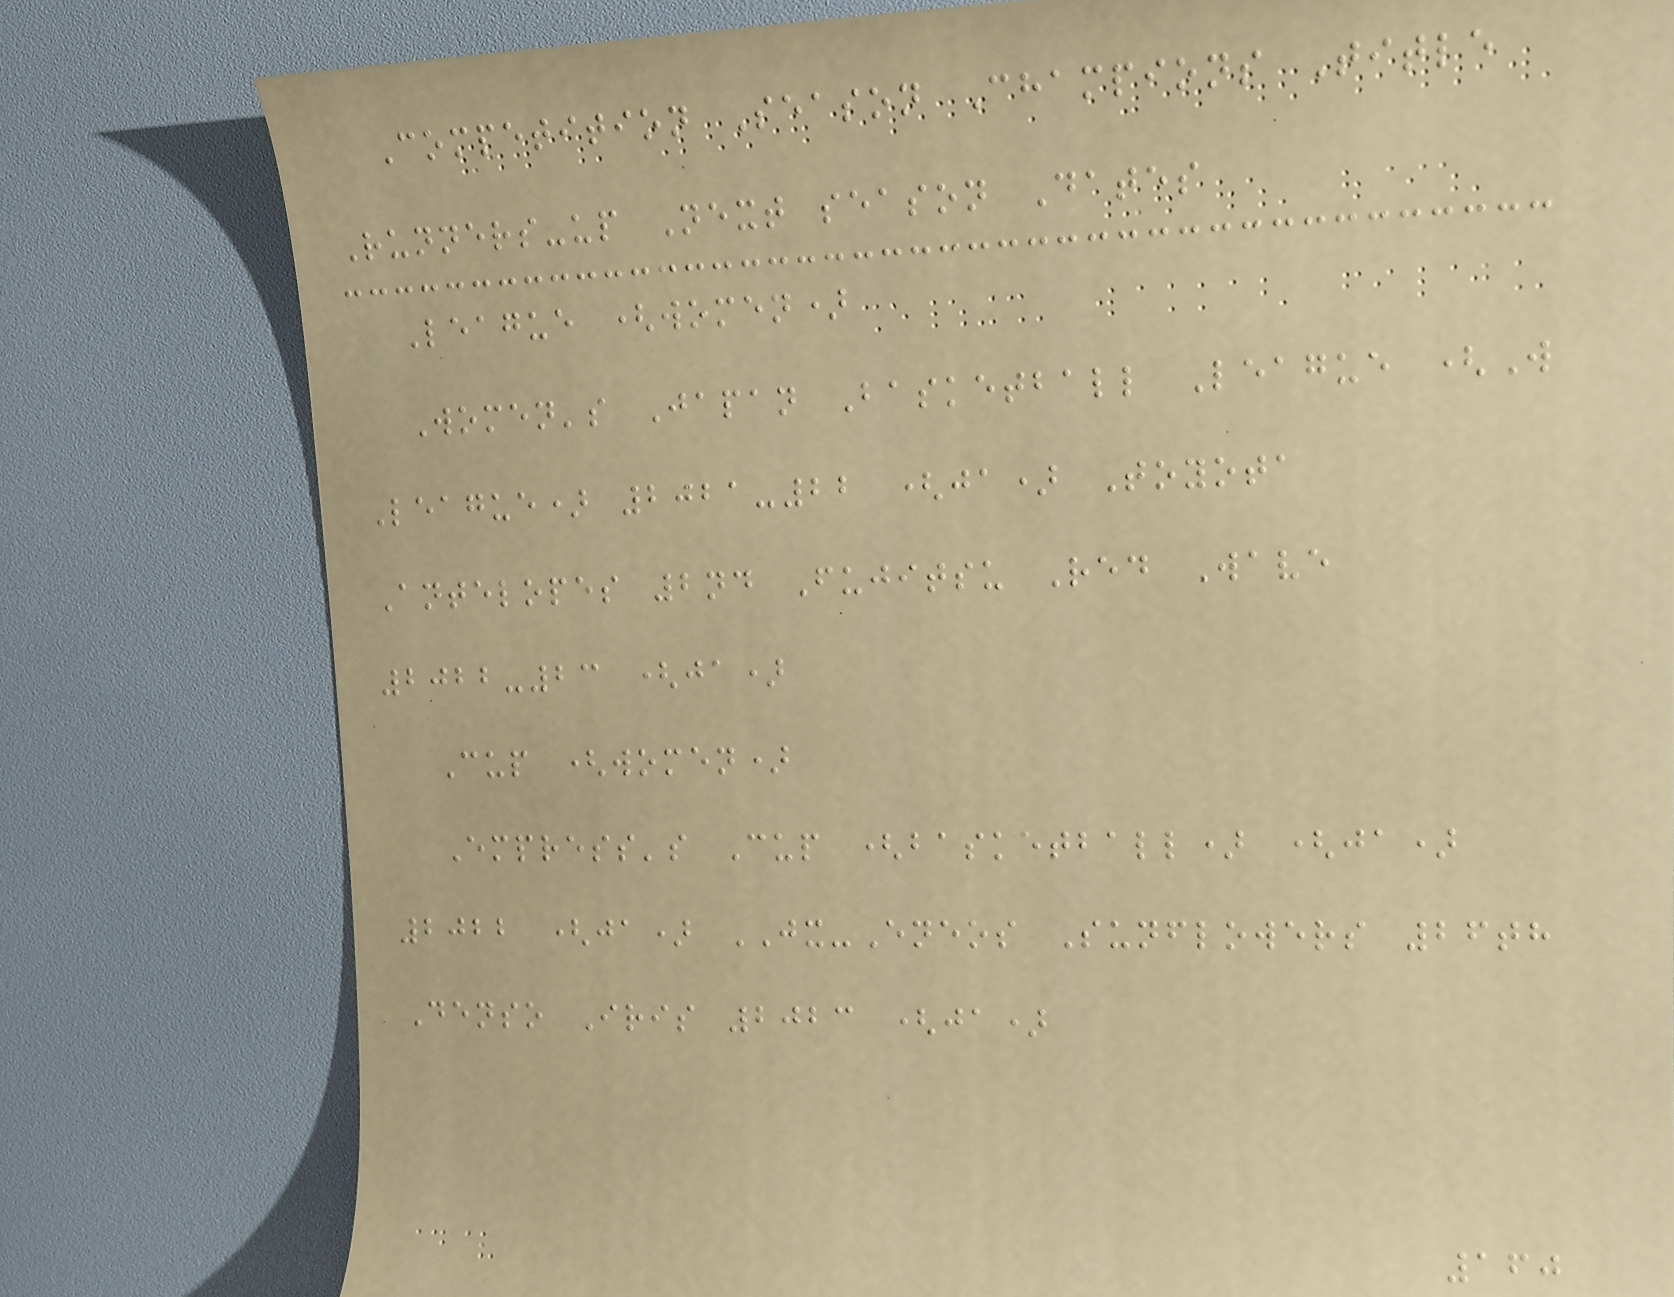Competition Season Champions Title
Runners-up Next season Dates
League (women)
Women's Japan Basketball League (W
League) 2021-22 (ja) Toyota
Antelopes 2nd Fujitsu Red Wave
2022-23 (ja)
Cup (women)
Empress's Cup (basketball) (ja)
2022 (ja) JX-Eneos Sunflowers 26th
Denso Iris 2023 (ja)
160
